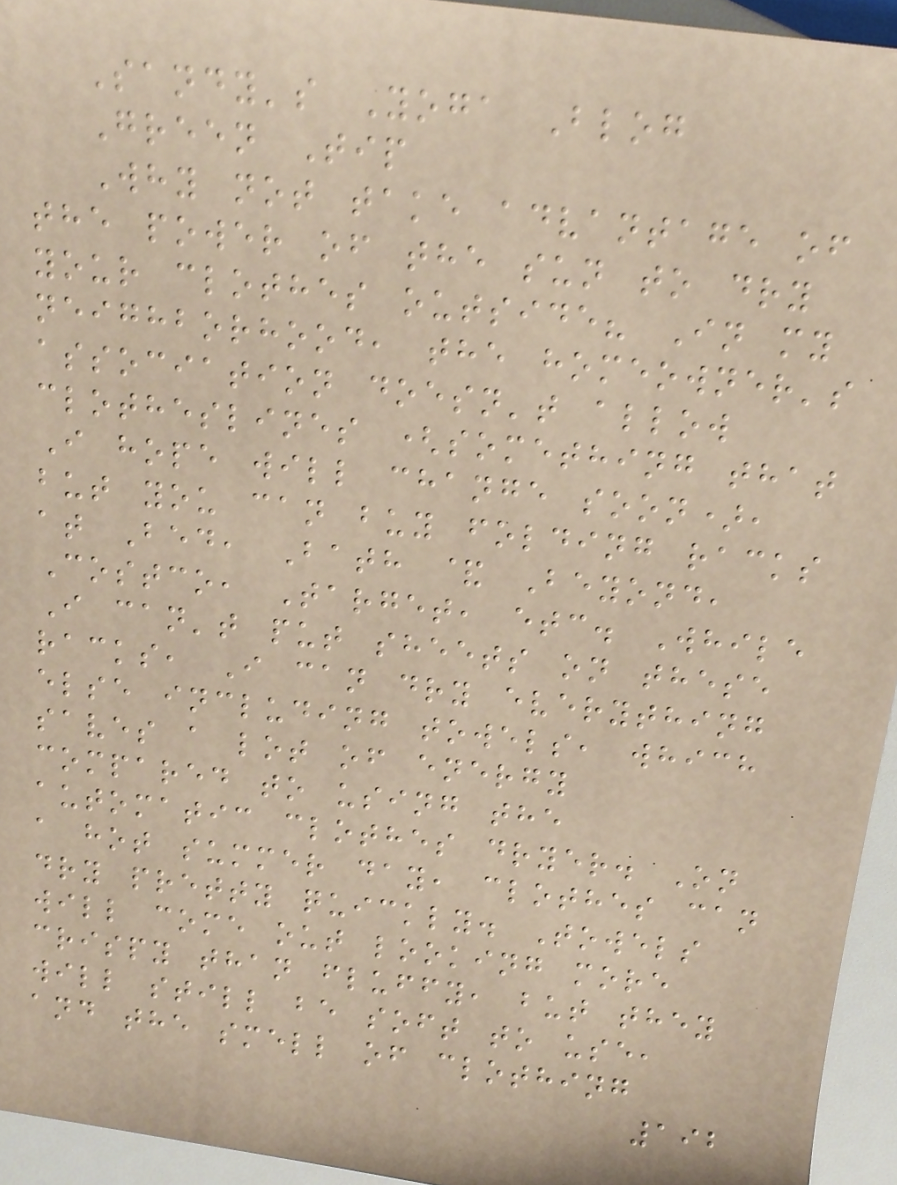Sandy's Yoga Blog
Green Tip
Why not take advantage of
the power of the sun to dry
your clothes outside? In my
neighborhood, the homeowner's
association doesn't allow
clotheslines (something that
I hope will change soon),
but you can buy folding racks
at Bed, Bath & Beyond,
Costco, Target, etc. While
I can't put sheets on these
racks, I can dry everything
else including towels, which
saves a lot of energy
compared to using the
automatic clothes dryer. On
a hot summer day, clothes can
dry pretty quickly. Towels
will come out looking more
crispy than fluffy, but they
will still be soft to use,
and the smell of clothing
192
